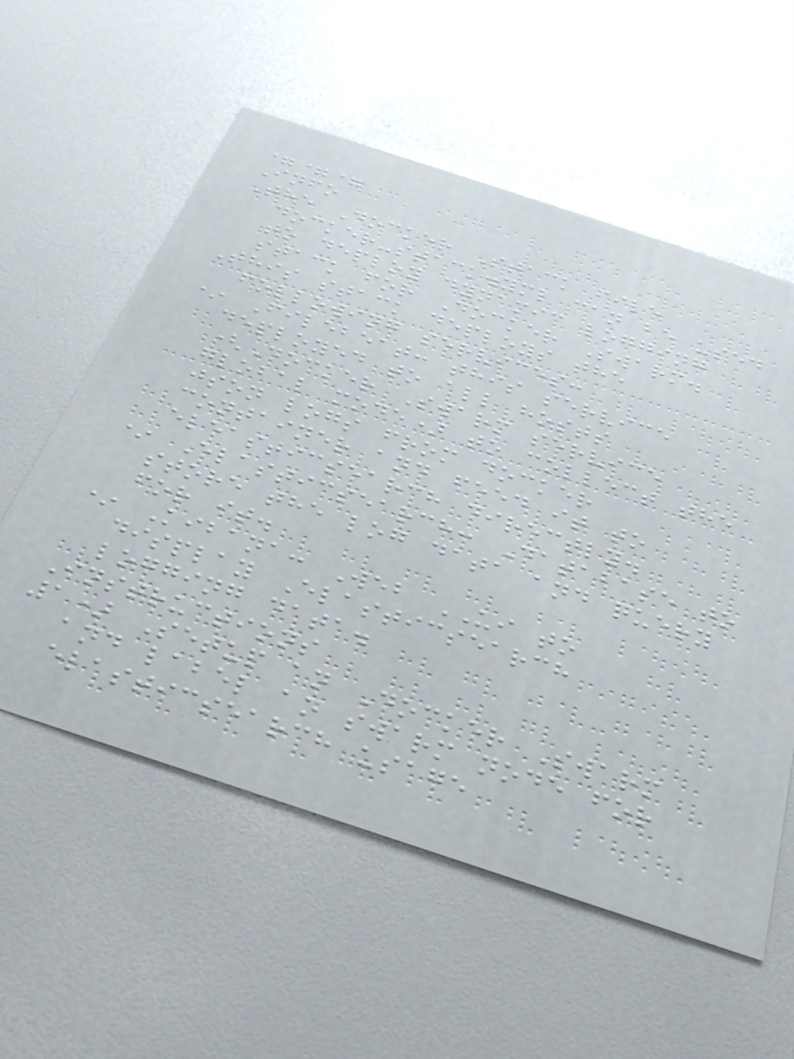===
Info
The Docker Stack file
docker-stack.yml can be used
to deploy dynamic logging
stack for Docker Swarm.
This stack deploys the
following services:
* Filebeat: this service
deployed to all hosts
(Docker Swarm service
global mode) to collect the
json logs from docker
container and feed it to
eleasticsearch directly.
* Elasticsearch: Database to
store the log data and query
for it.
* Kibana: Web UI to
display Elasticsearch
logging data.
Instructions
1) Setup an Docker Swarm
and label an swarm node for
elasticsearch usage
